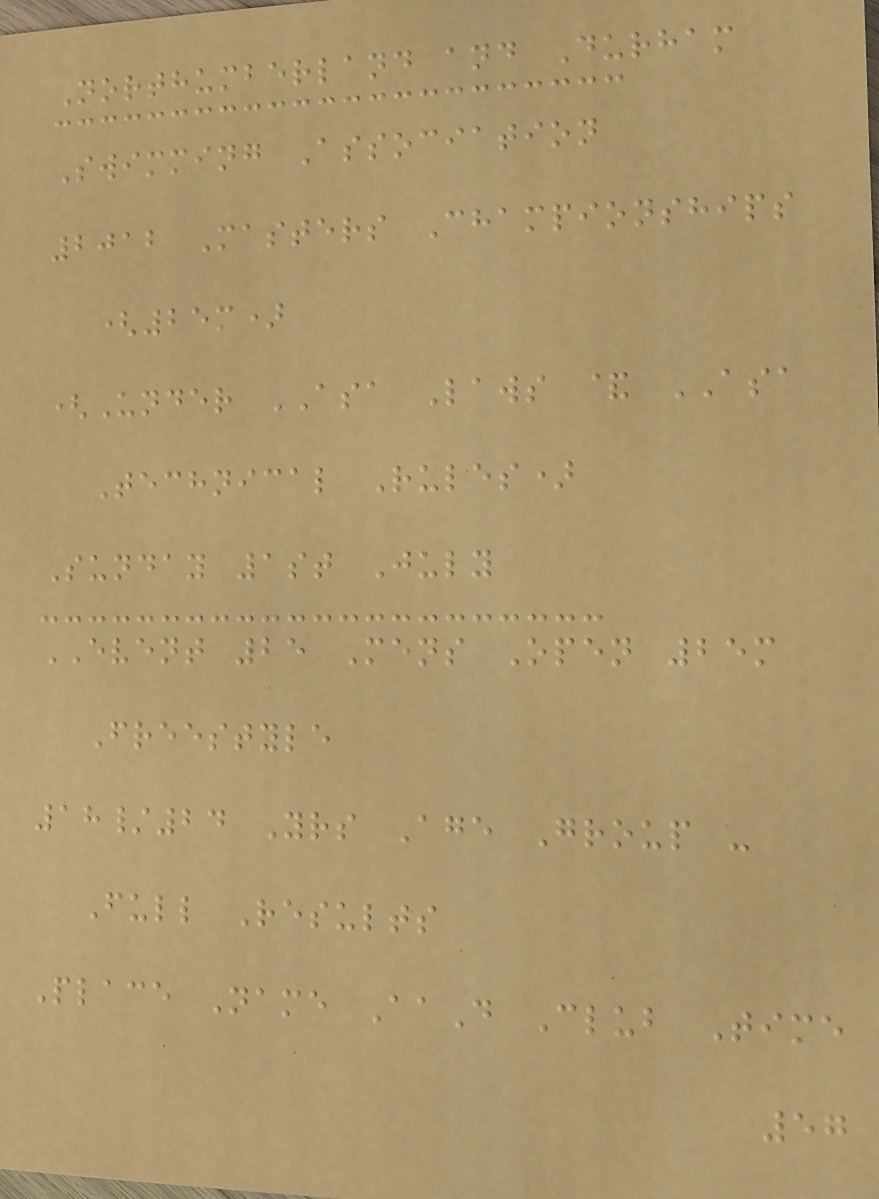Northumberland and Durham
Swimming Association
2012 Masters Championships
(25m)
(Under ASA Laws & ASA
Technical Rules)
Sunday 1st July
EVENT 25 Mens Open 25m
Freestyle
18/24 Yrs Age Group -
Full Results
Place Name AaD Club Time
57
